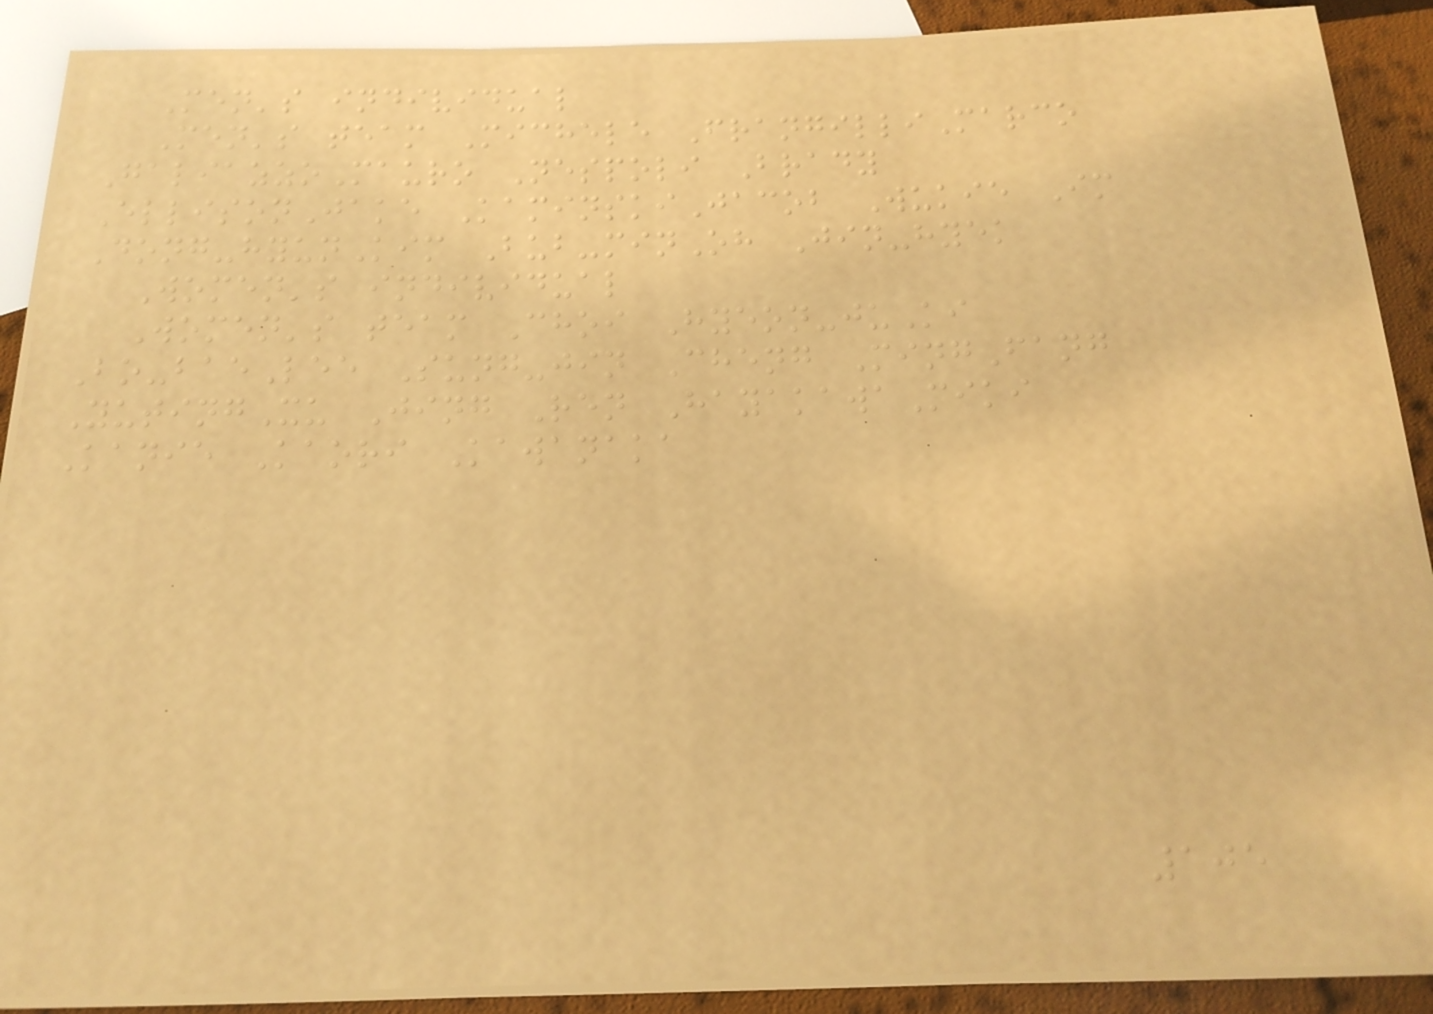Men's individual
Men's team Michele FrangilliMarco
GaliazzoMauro Nespoli Brady
EllisonJake KaminskiJacob Wukie Im
Dong-hyunKim Bub-minOh Jin-hyek
Women's individual
Women's team Choi Hyeon-juKi
Bo-baeLee Sung-jin Cheng MingFang
YutingXu Jing Ren HayakawaMiki
Kanie Kaori Kawanaka
105
